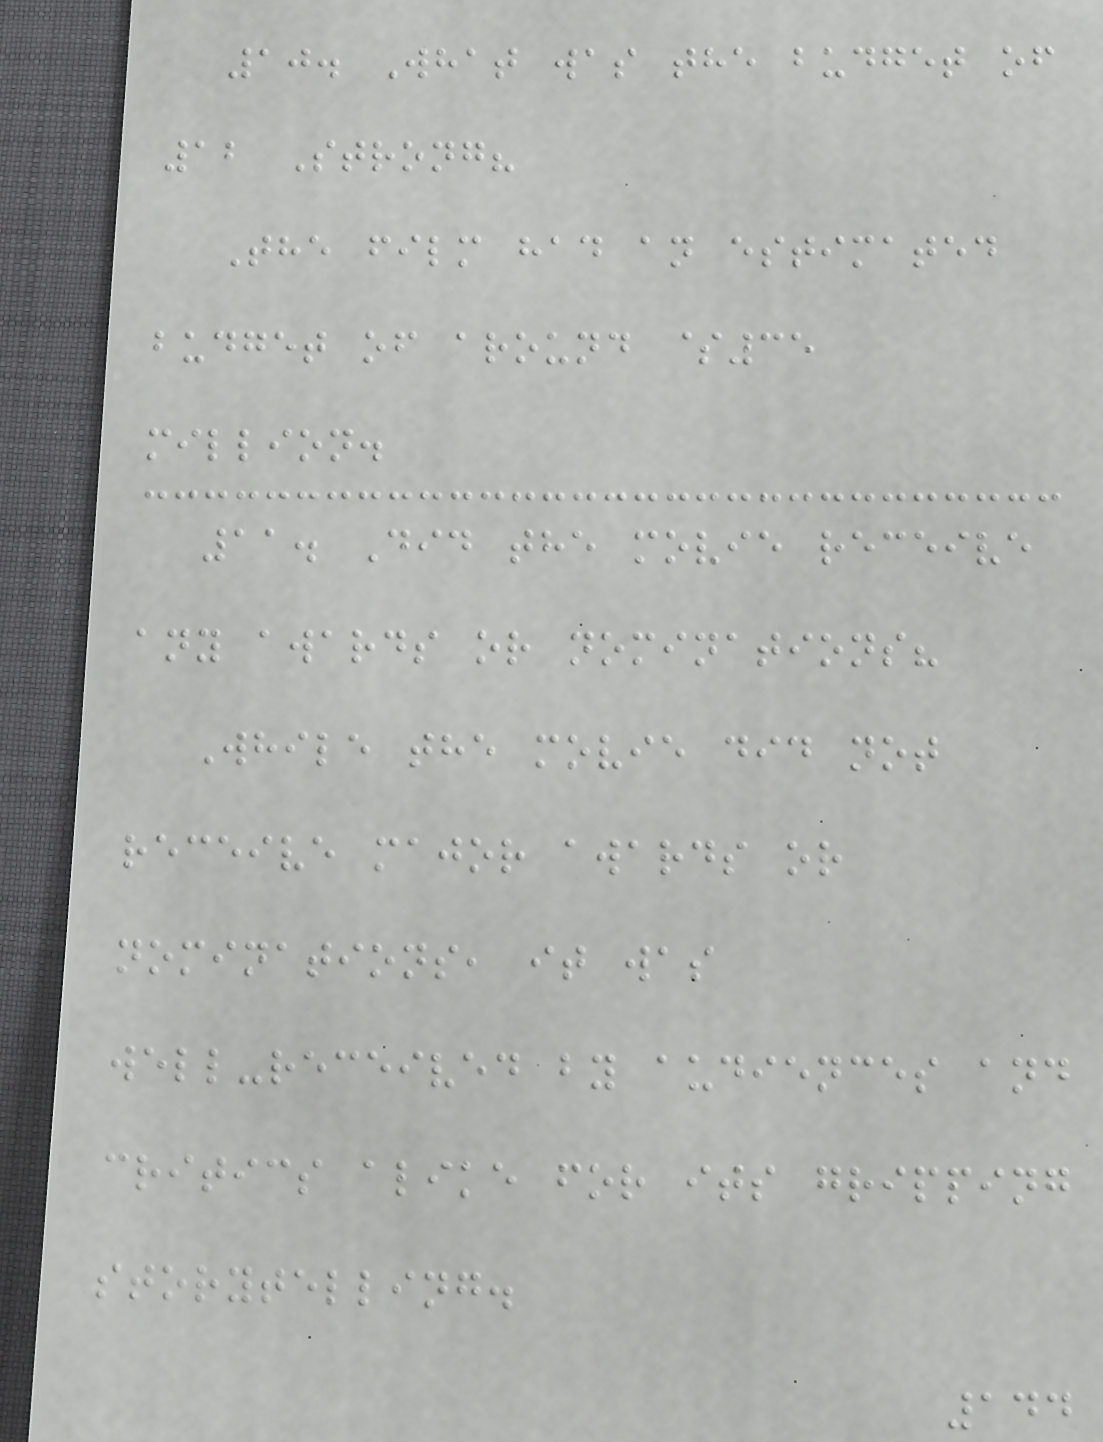10. What was the budget of
12 Strong?
The film had an estimated
budget of around $35
million.
11. Did the movie receive
any awards or nominations?
While the movie did not
receive major awards or
nominations, it was
well-received by audiences and
critics alike for its gripping
storytelling.
144
